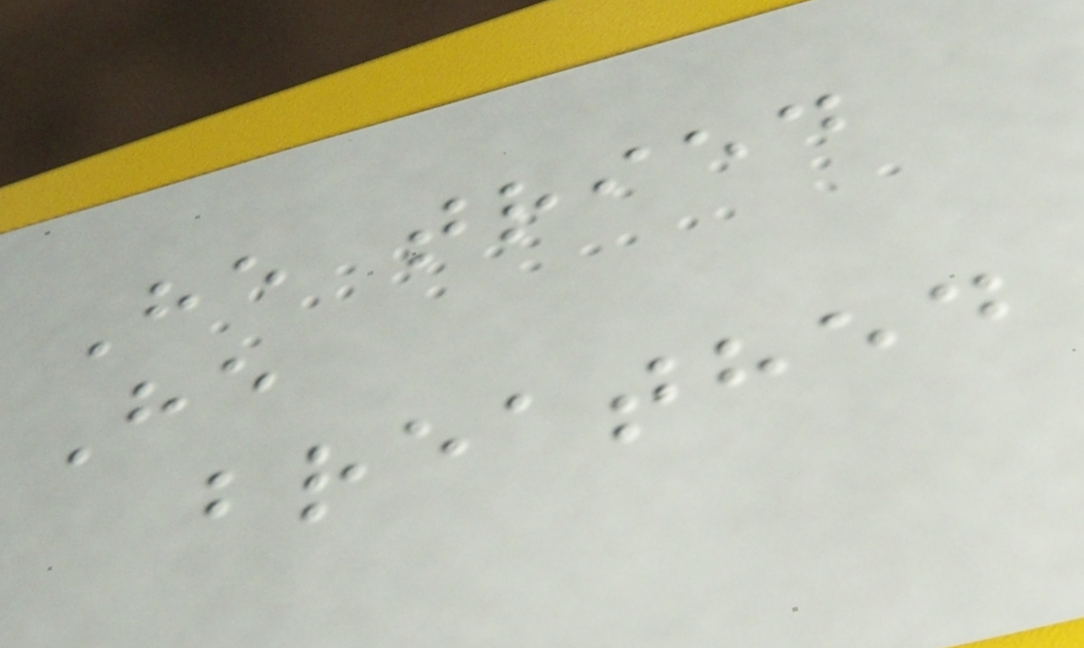He tried
He
breathed
